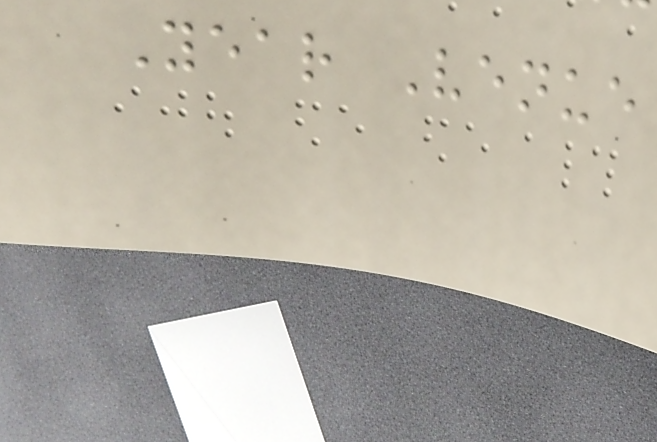Year Venue
